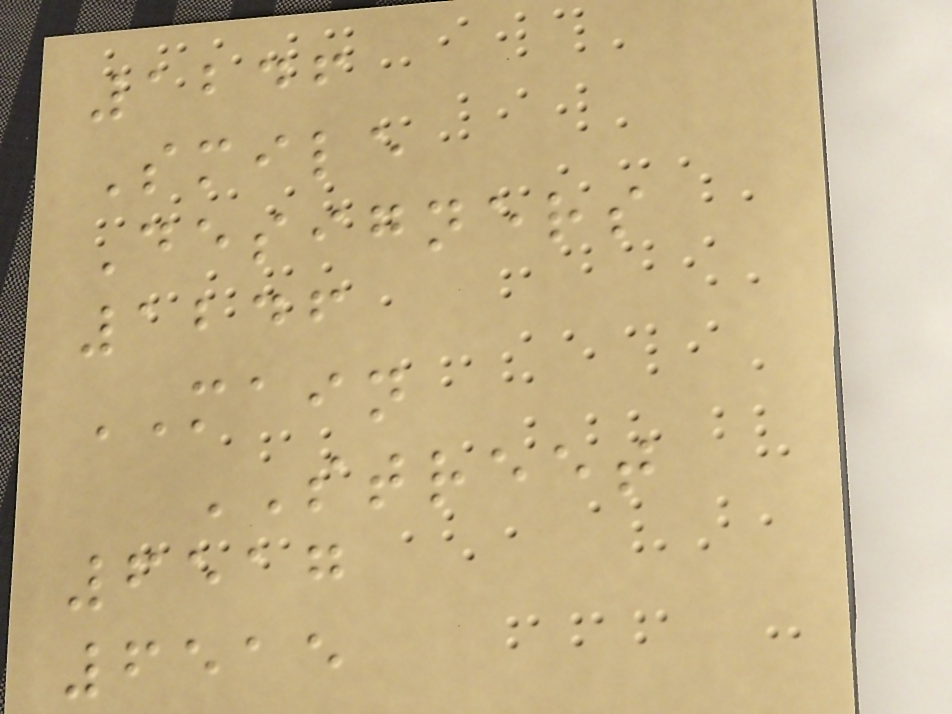1246
Smile
Designers
1246
MAIN
STREET
6517
6515
